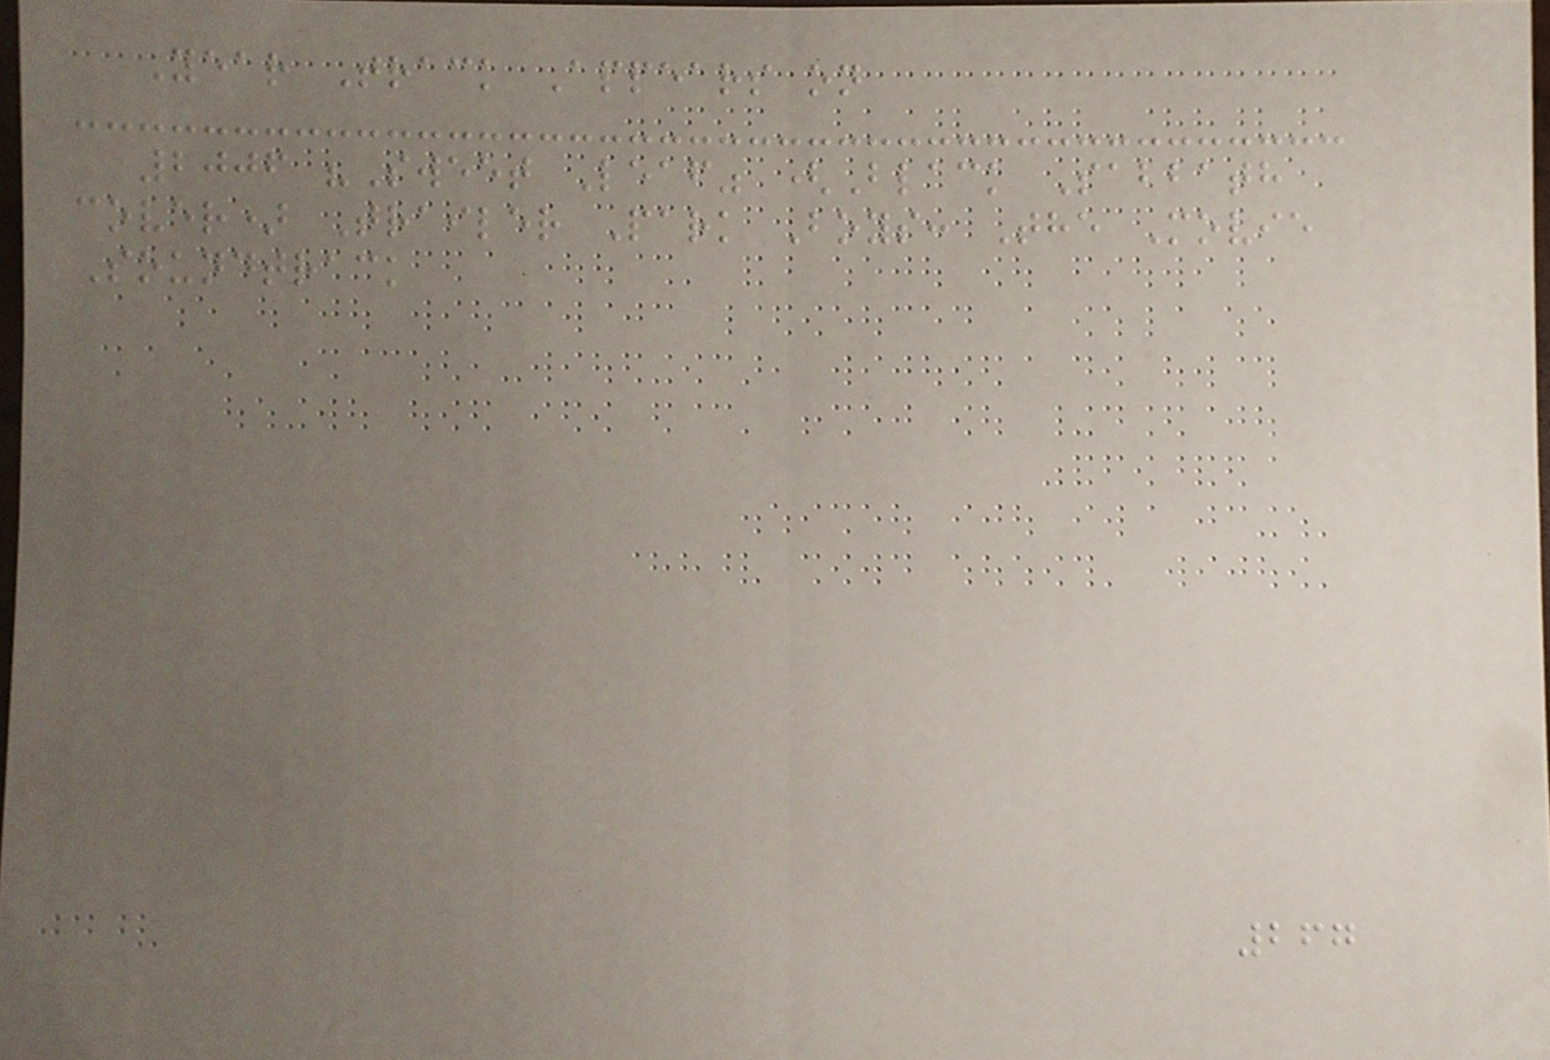Year Track Appears on
2006 "Sweet Leaf" (Black Sabbath
cover) Trailer Park Boys: The Movie
Soundtrack
267
